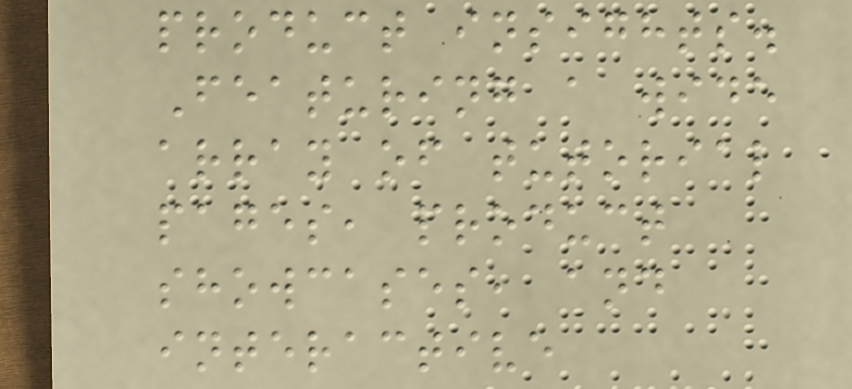product insights.
Featuring a wide
array of tutorial
pages, product
showcases, and
interactive
